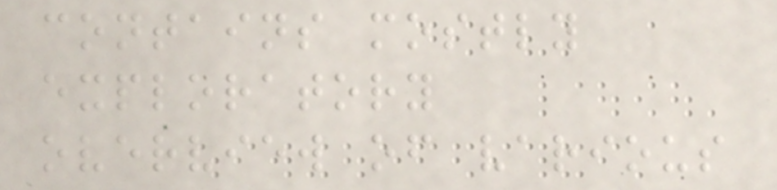contains mostly
exploratory
overview of various
